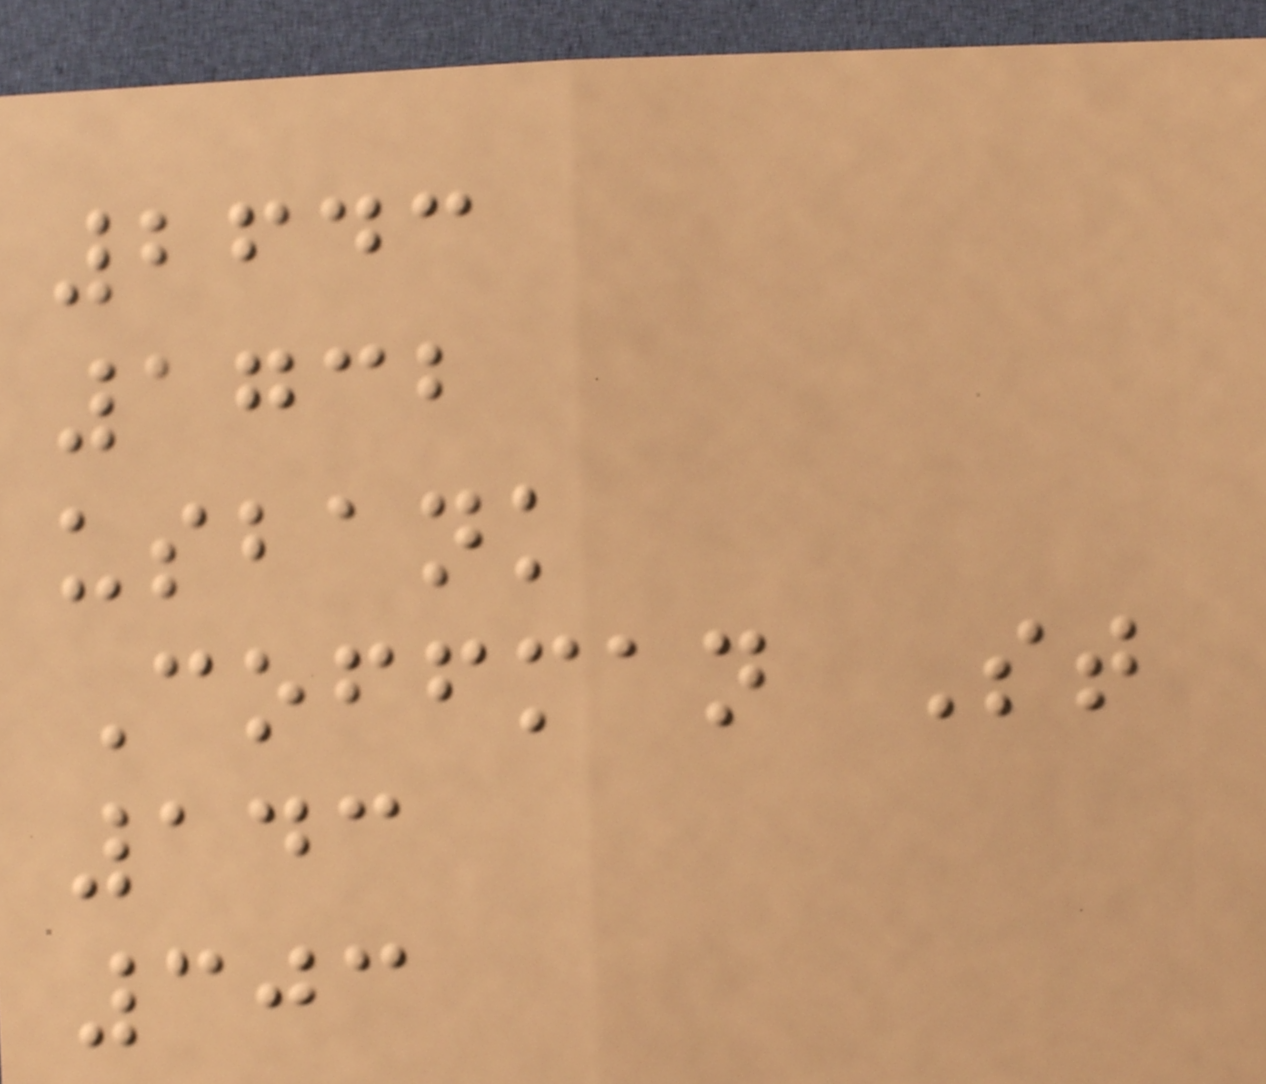2643
1732
usbank
Coffman St
143
303
